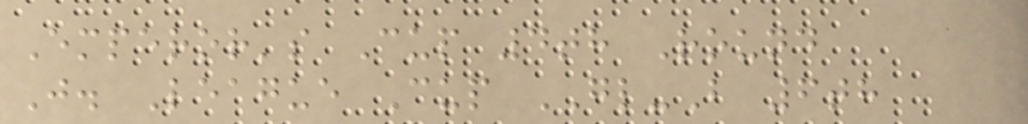Emperor's Cup 4th Round
J. League Cup GL-B 6th
